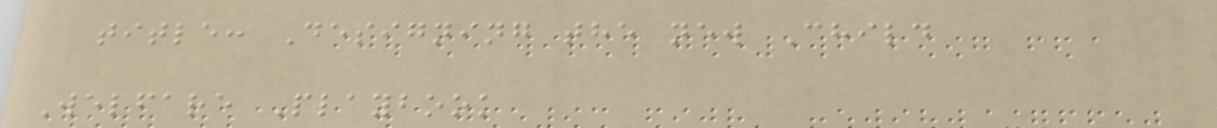title: Designing the new Child
Welfare Playbook
